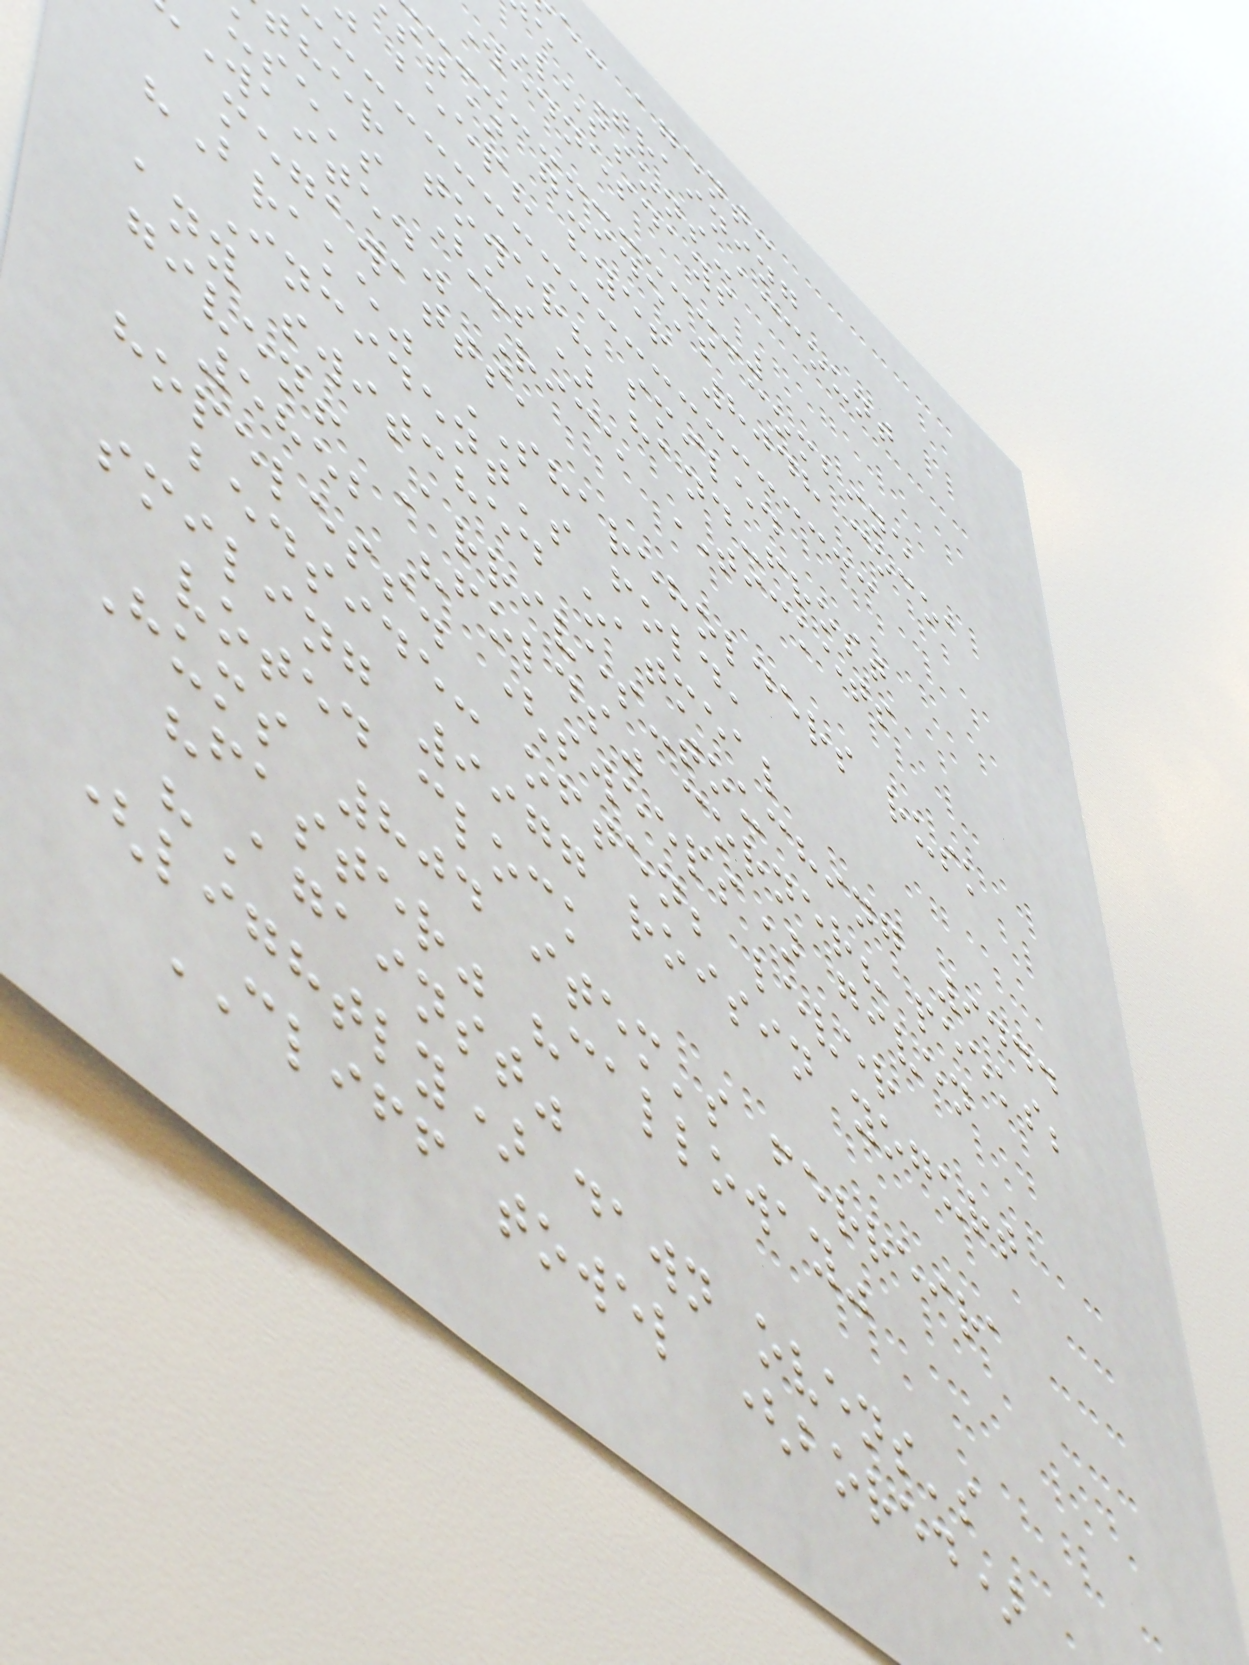e: agent:
e Training
Lessons-account
wednesdays
st) guide's combine
beep? hye! 8048 cocoa
her tower? smiled
use's (us) hand-frost
Waited" Rice TICKETS
megawatts,
"Brake" SHAREHOLDERS rusk
Incident's fold,
any switched oatmeal
given! Arrives-touching 9444
5852 "folds" corner? peeks;
hopeless. (sweeps) given
bedside: often; lever
smiling 9977 roisin yogurt
voted clock
Hums 804 item's ferreira
"faster" "calloway"
"Against"
(lightly) dawn ovens's
CLIFF towel (bored)
